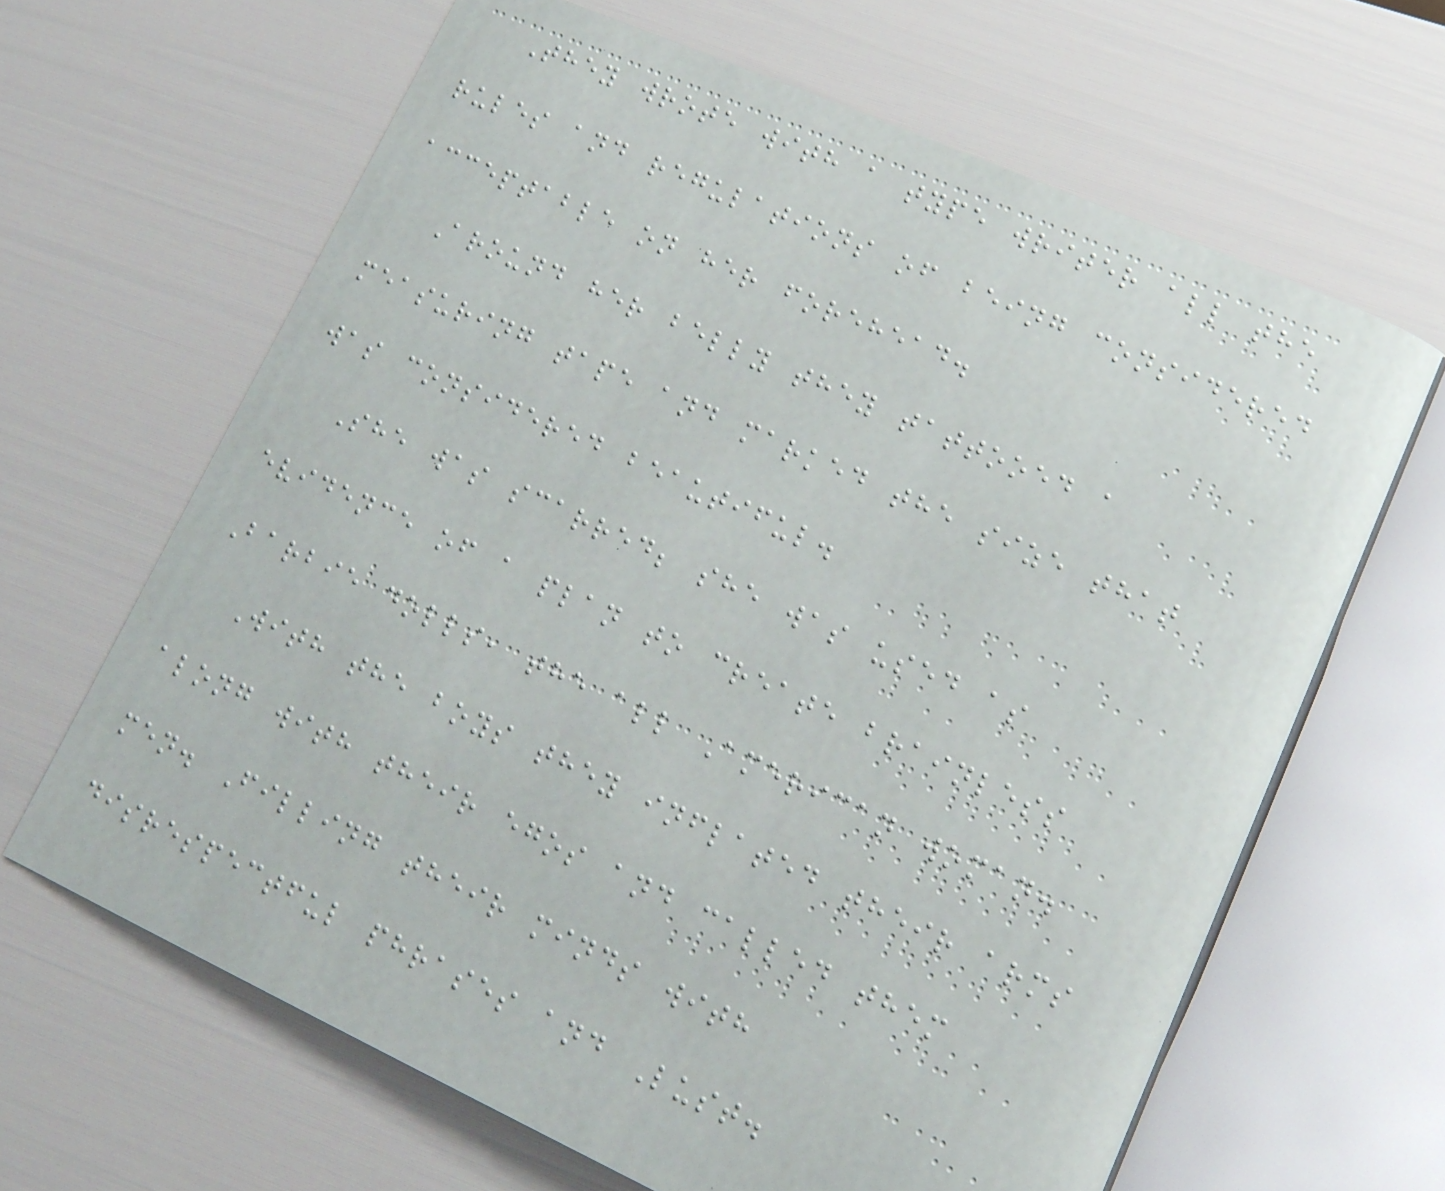They wrote with a type writer all the
rules and regulations of being considered
acceptable on her forehead.
Around her belly they tattooed a
measuring tape and marked the size that
was considered beautiful.
She was scarred; she was used as
evidence of a plan to create brainless
Barbie dolls, the all American woman.
With the boys they inflated their arms
along with their egos and called them
men. Filling their minds with
disrespectful phrases and Lust.
